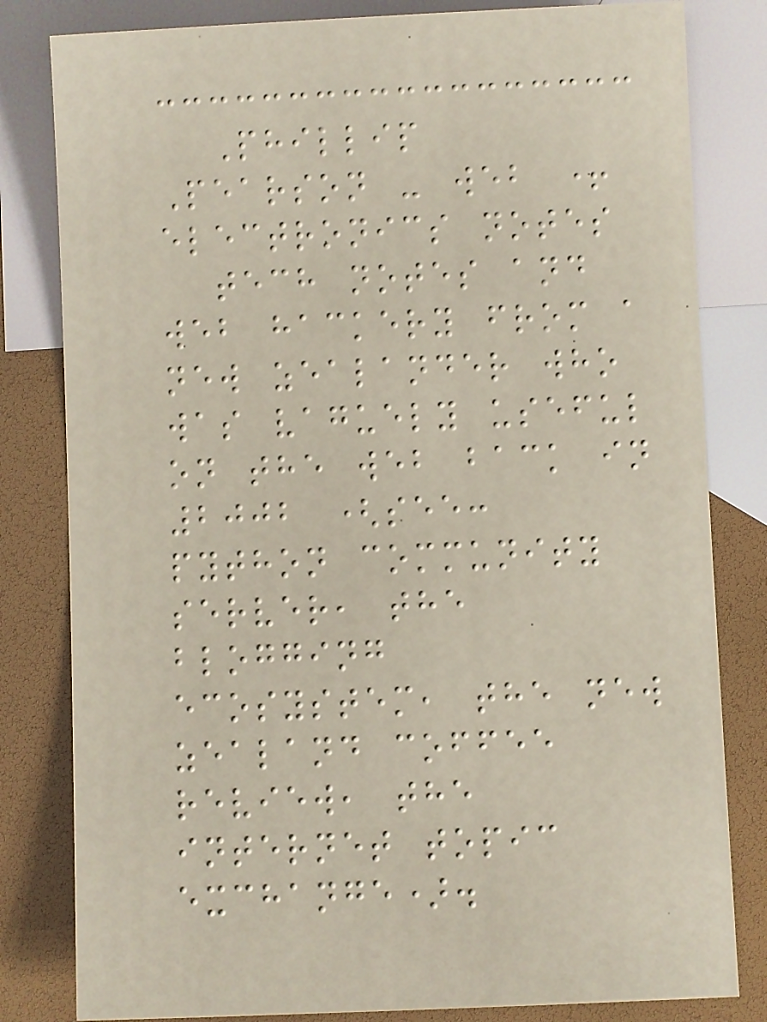Phillip
Pearson - web +
electronics notes
tech notes and
web hackery from a
new zealander who
was vaguely useful
on the web back in
2002 (see:
python community
server, the
blogging
ecosystem, the new
zealand coffee
review, the
internet topic
exchange).
